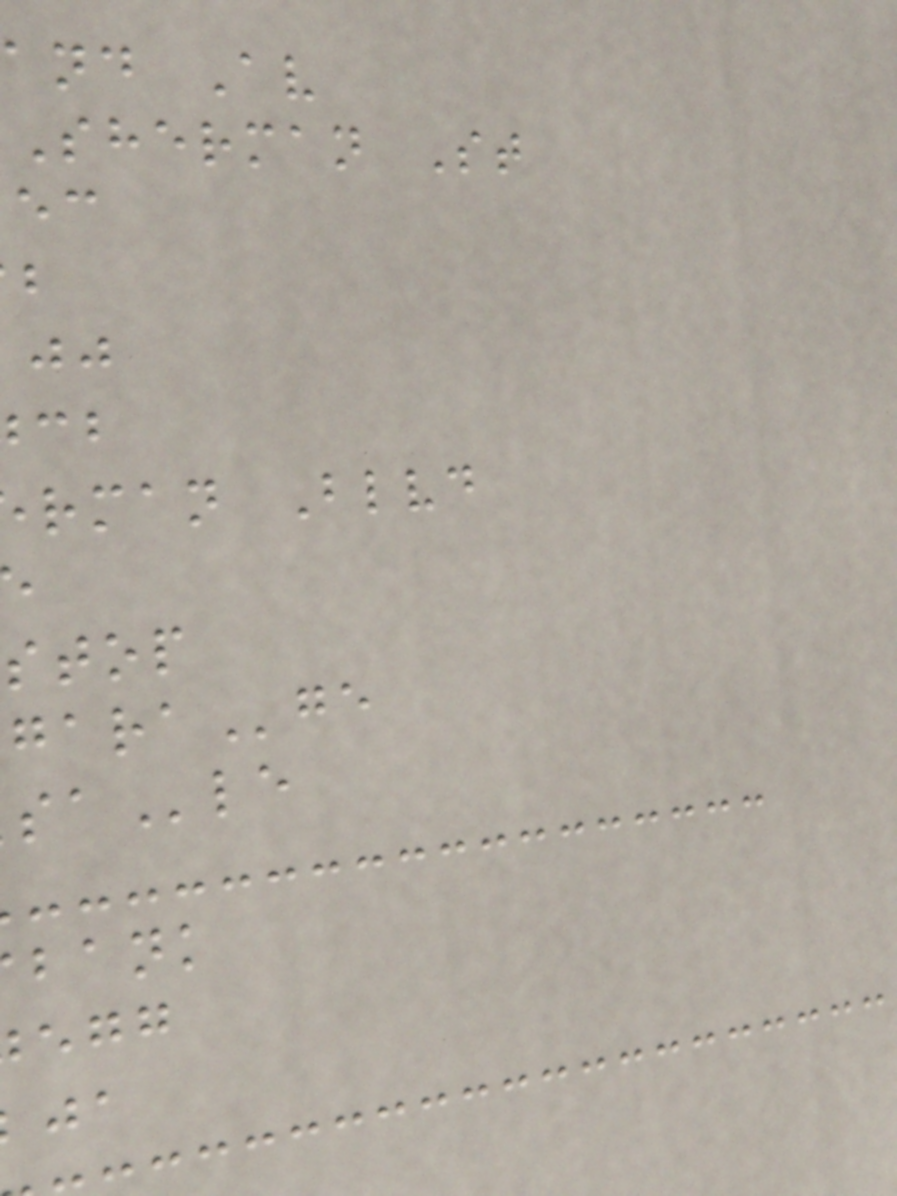and Av
Sherman St
rman Blvd
stop
bank
